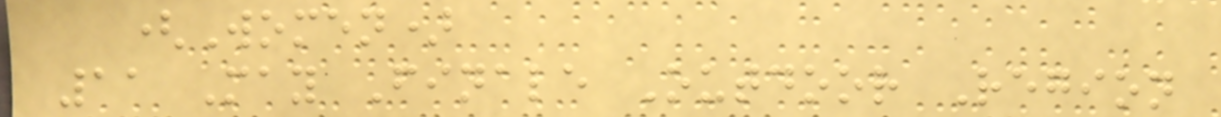(Women)
11 May Finale Outdoor Region
